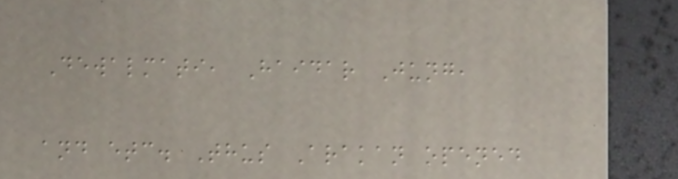Dewalmati, Haidar Jung,
and etc. Thus Arakan opened
